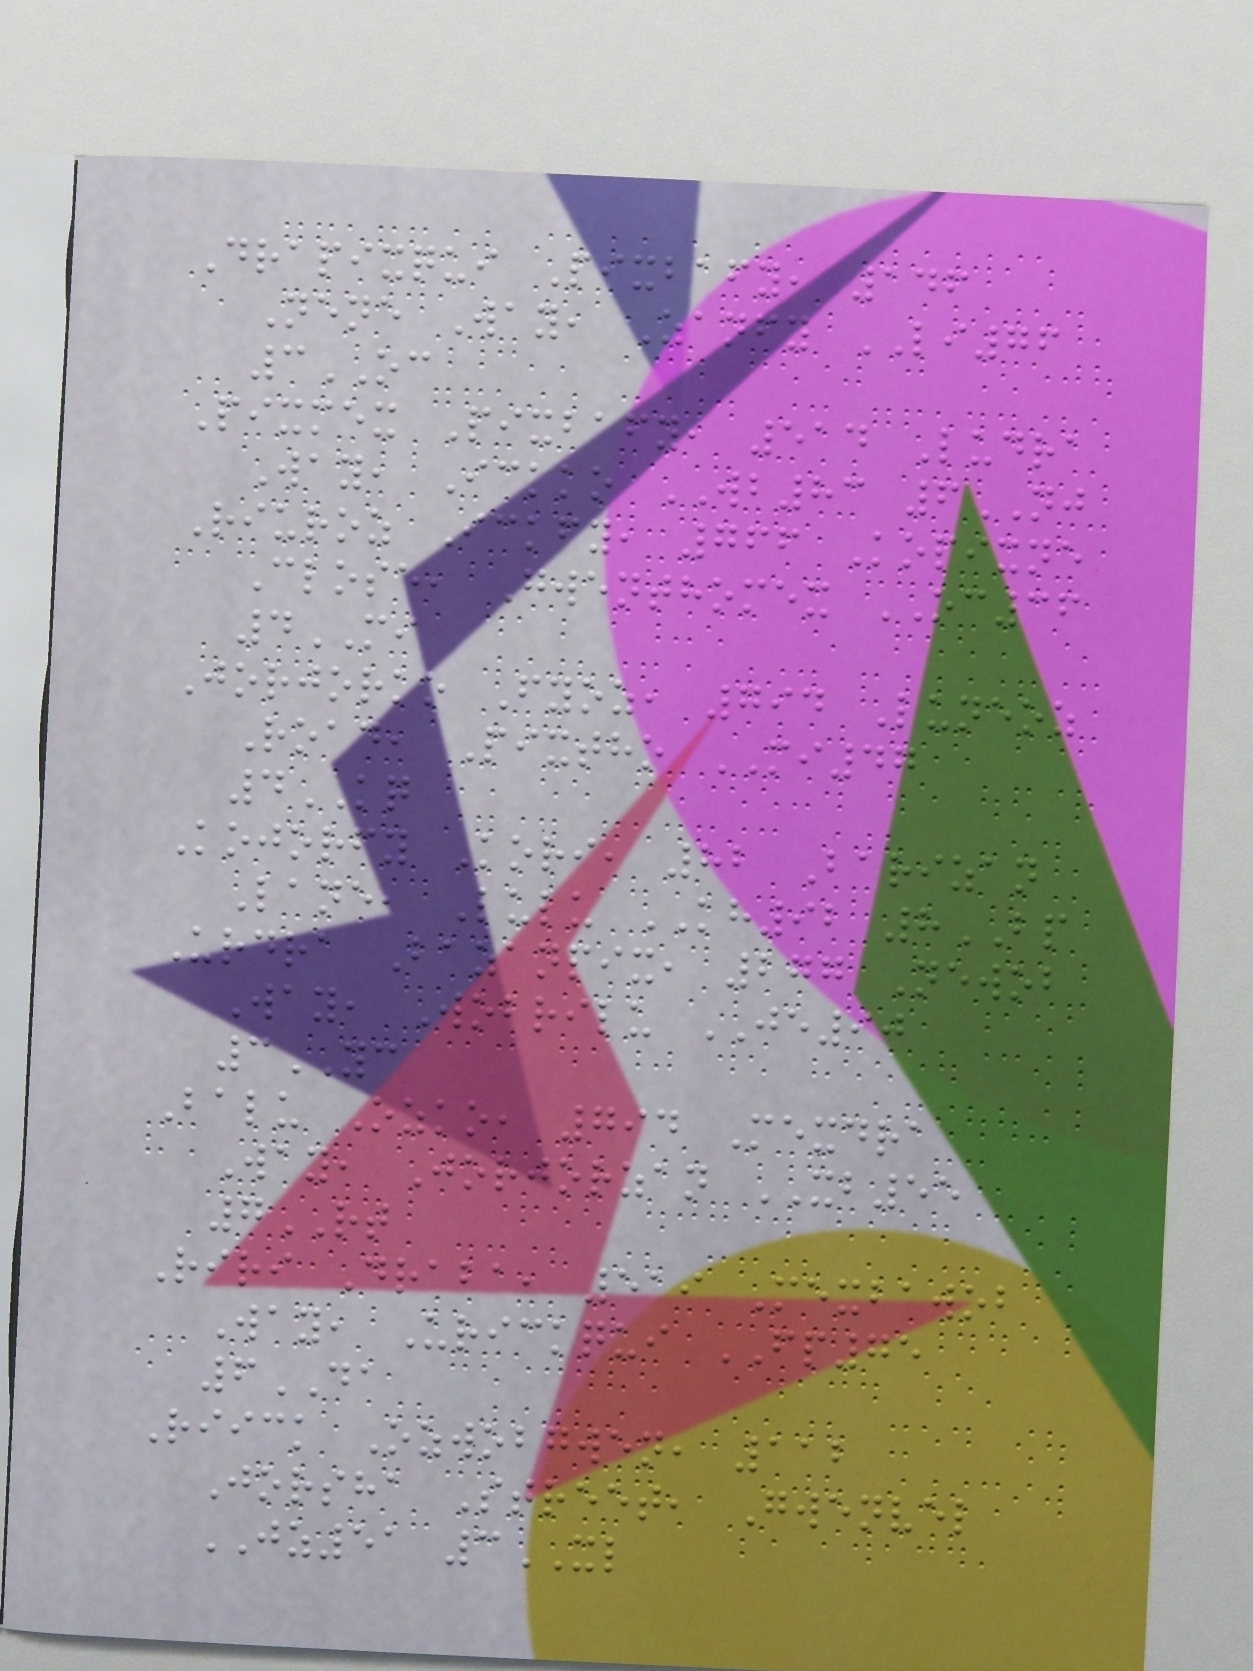Drapixqui Pixbafy, 146
Nene Way, Zanfy LI76
3OC
Pixmex Pixbafy, 514 Ludra
Way, Ickko WB83 6NJ
Riuroz Ickfy, 766 Kopixne
Close, Gwenthomex OC36
4MI
Jorjorko Fyoz, 794 Luneoz
Road, Pixtho MI47
4KQ
Kojorfy Kori, 82 Barizan
Lane, Lulu KH92 8BP
Urdra Bazanpix, 277 Newob
Way, Wobrilu JE90
3YC
Balu Ozko, 794 Mexdra
Way, Jorjorzan XB55
7RT
Riri Draba, 519 Mexbawob
Way, Urickqui FP75
6DA
Riick Ozwobgwen, 112
Jorsha Street, Gwenvel
JZ51 3XL
